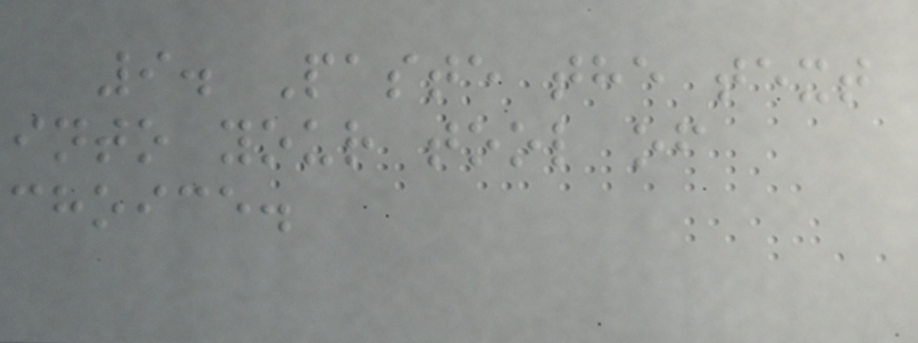9. Paste the text
into your tool of
choice.
